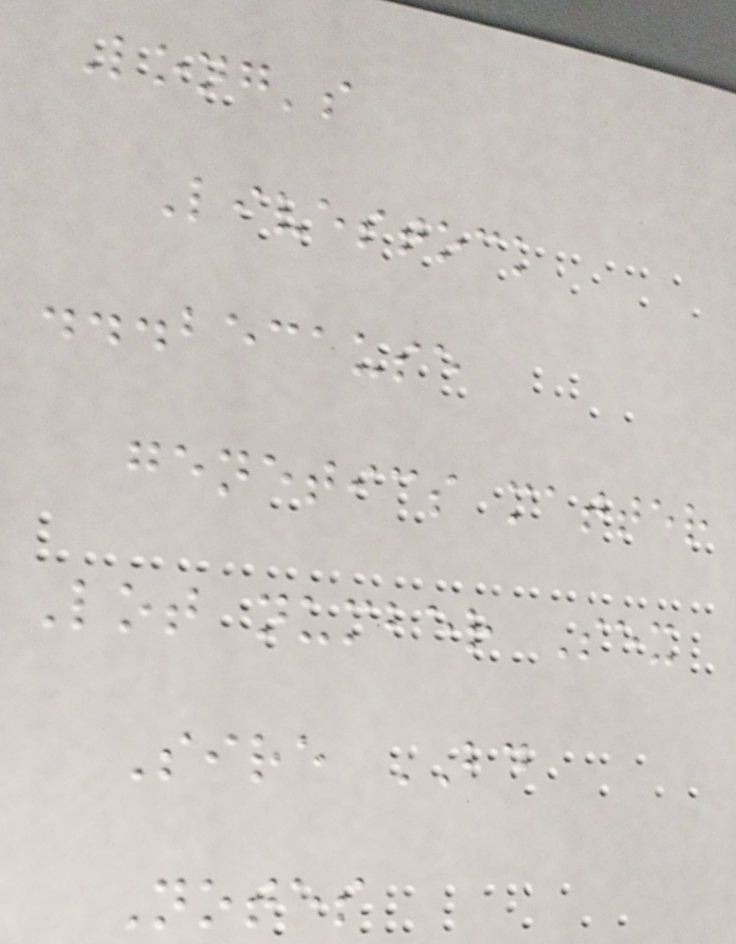Long's
Livestock
...because
genetics matter
Lot number Sex
Sire BD
Notes
